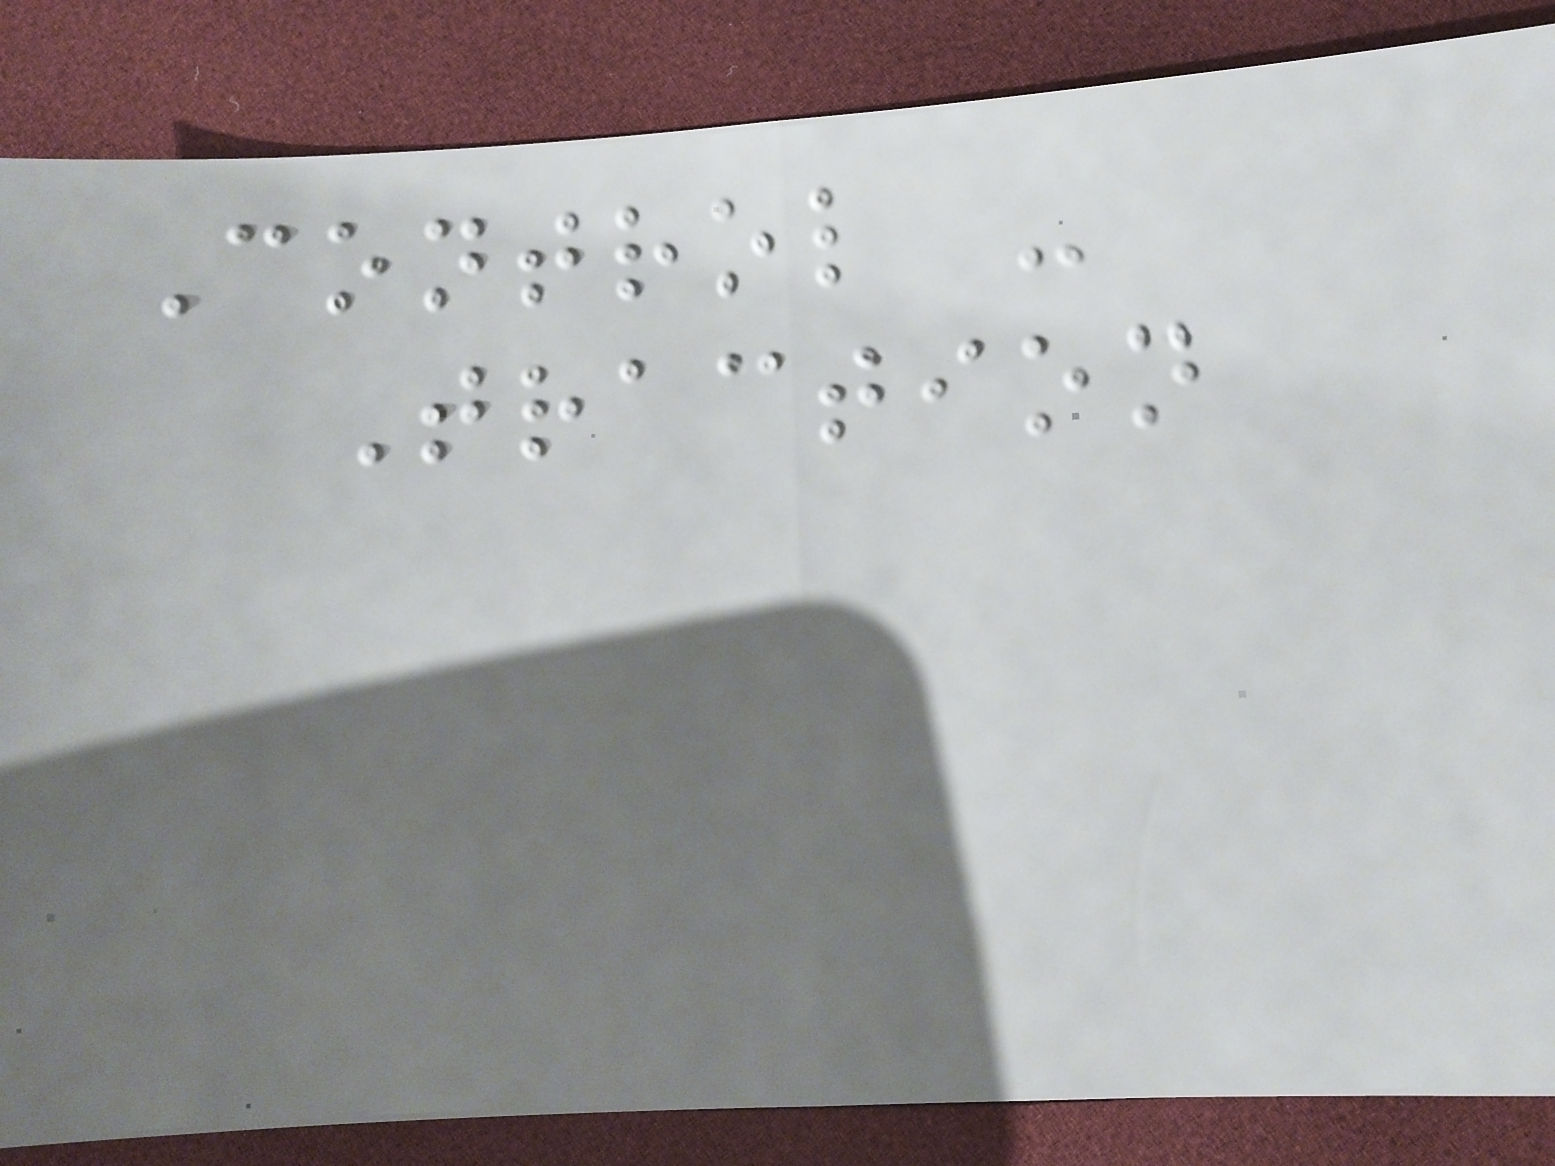Control -
Traction
